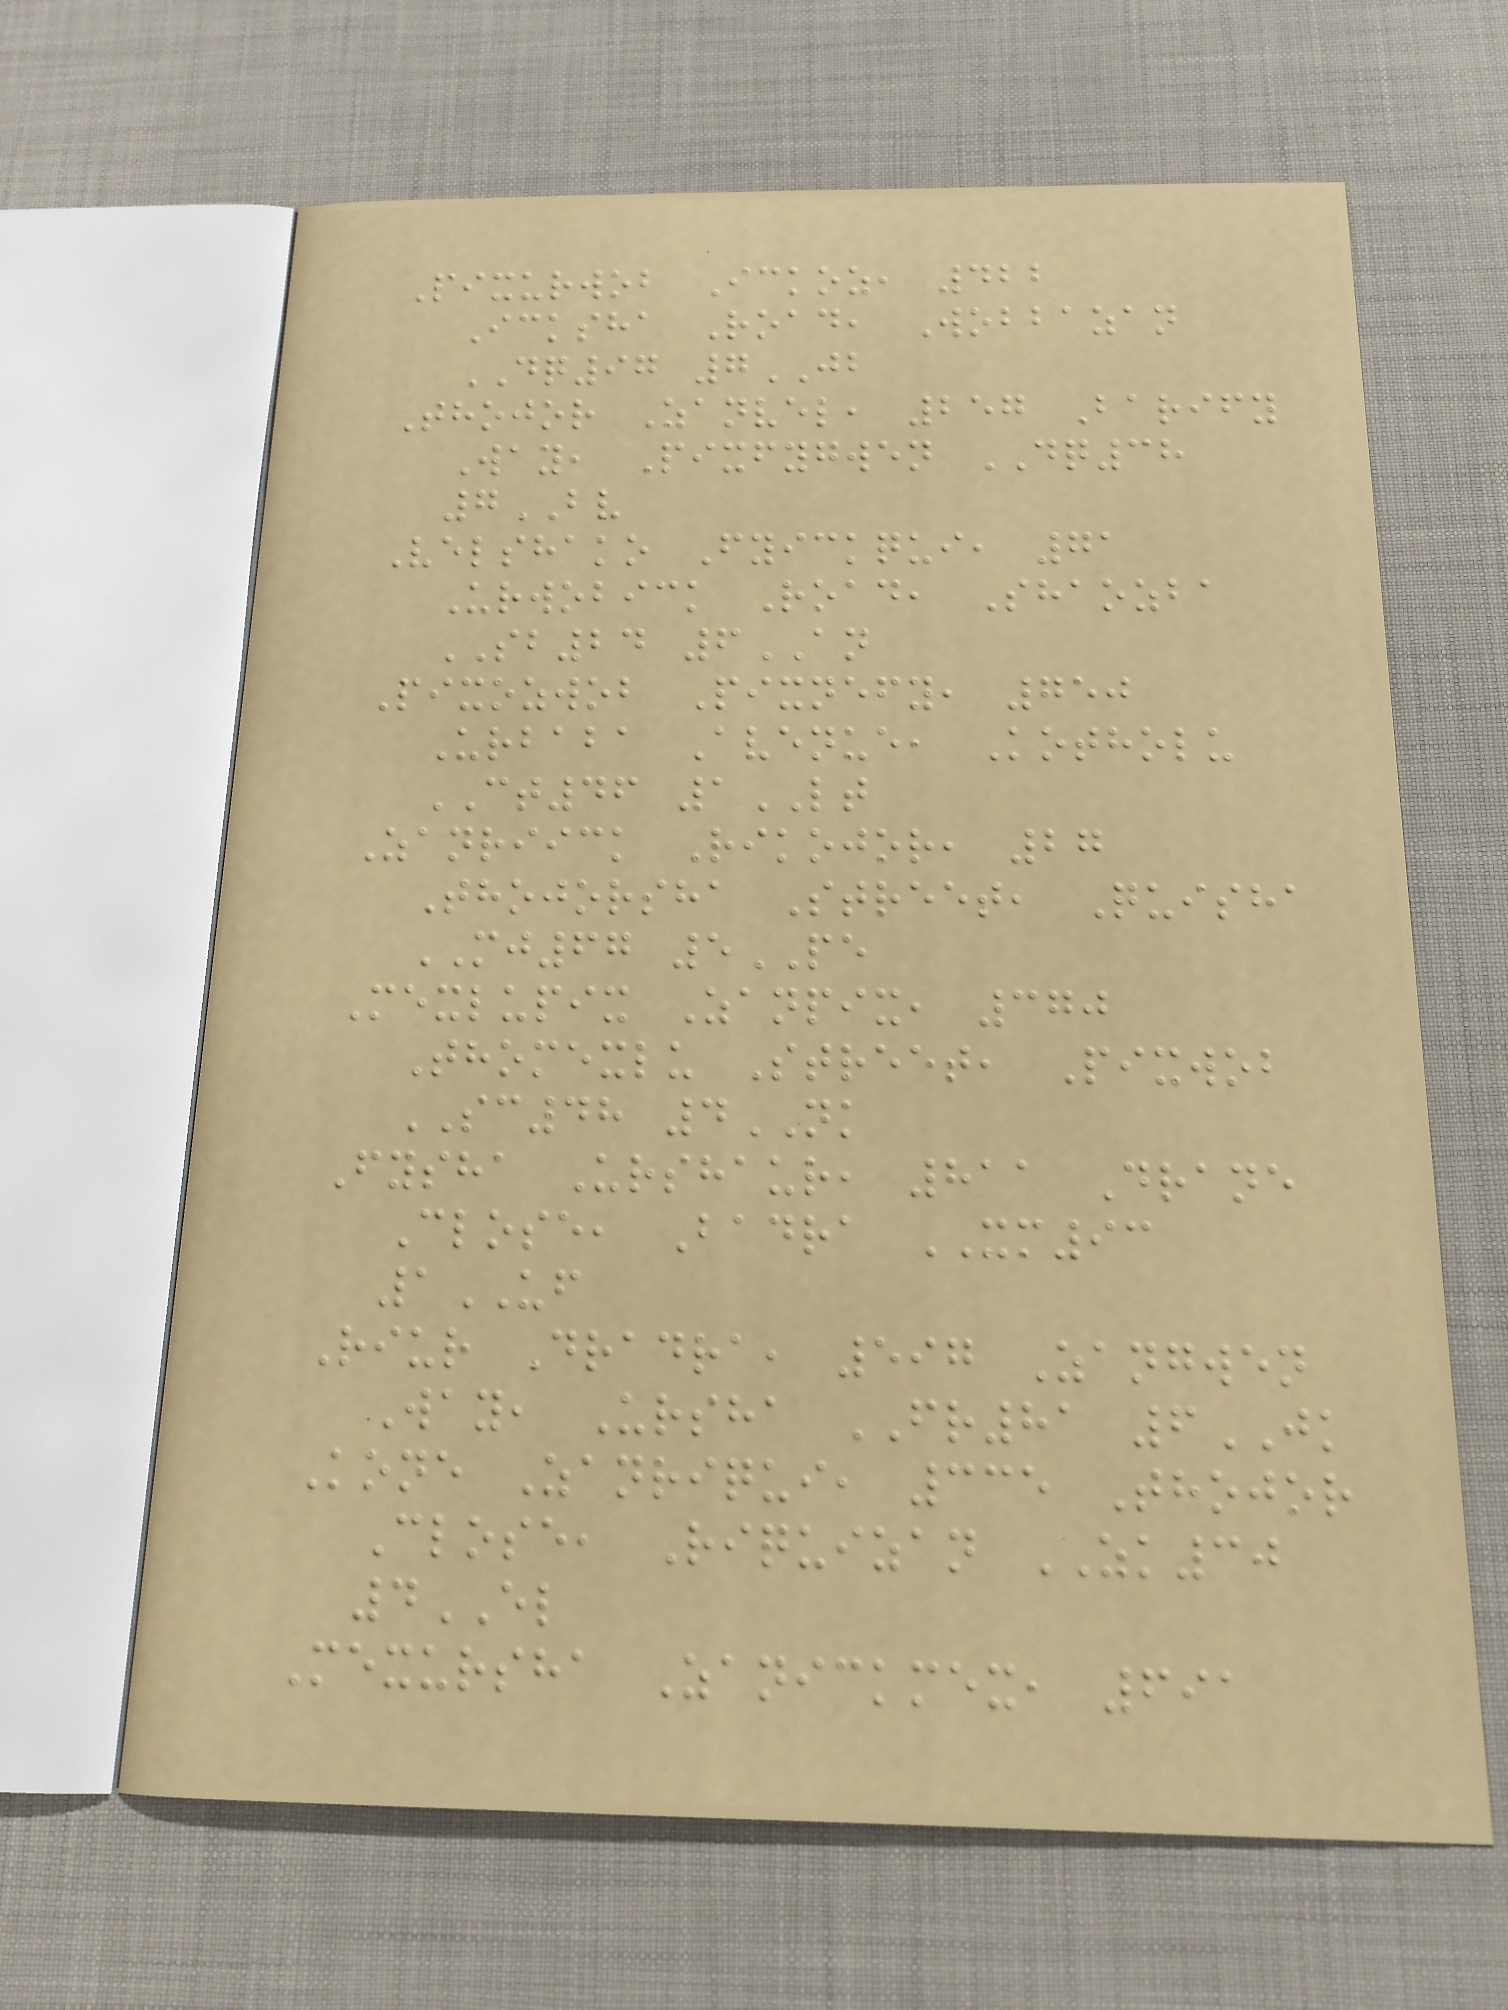Pixurwob Ickoz, 422
Icksha Road, Wobbazan
DQ97 7JB
Thojor Zanvel, 257 Barify
Way, Pixfygwen DQ38
7BV
Velshako Fyickqui, 71
Urwobick Road, Shaozba
SB24 6AN
Pixozwob Pixnefy, 750
Urbaba Avenue, Kotholu
CT46 1LT
Zanriick Rikojor, 27
Thojorsha Street, Quisha
MJ67 5PE
Mexlupix Zanpix, 370
Thomexlu Street, Pixwob
SC48 4NK
Fysha Urshaur, 811 Drane
Close, Badra XM93
1UF
Riur Dradra, 597 Zangwen
Way, Ursha FR81 6JK
Kone Zanriqui, 335 Thojor
Close, Riquizan ZK30
4EL
Mexursha Zanickmex, 691
